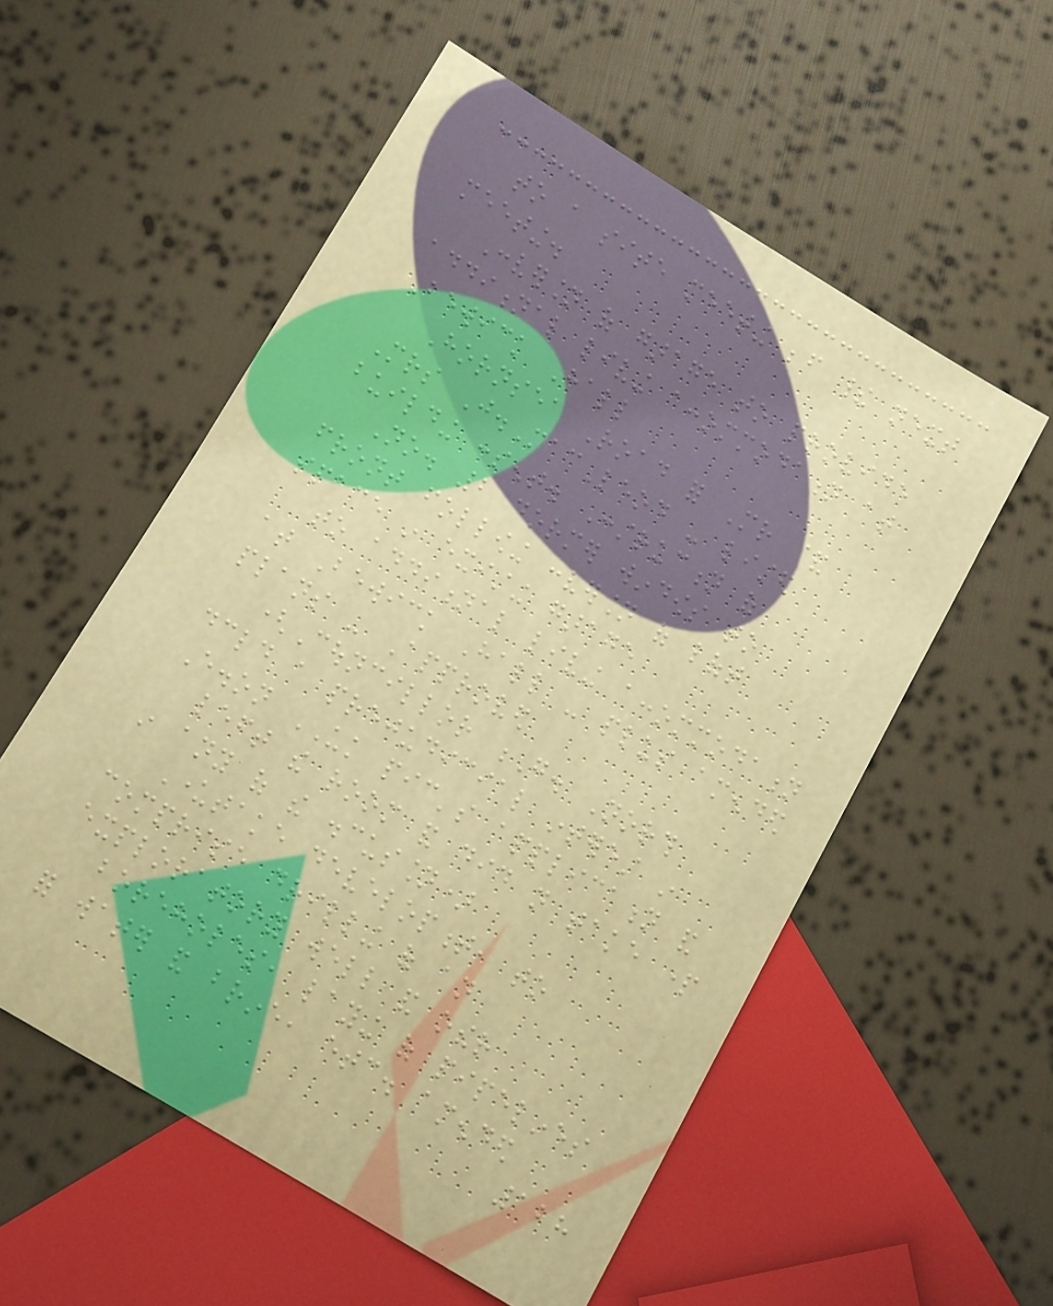to a site meeting before their next
meeting.
Conversion of garage to provide
additional living accommodation at
Bewick Hall
Hornsea Road for Mr &
Mrs J.MacLeod - listed
building consent. Construction of
No. 2 dormer windows to
front following conversion of loft
space in existing garage
to additional living accommodation
at Bewick Hall - plus amended
plans - Approved
(Councillor G. North
declared a prejudicial interest in
E.on UK pic's application and
left the room and did not take part
in any of the discussion)
Undertake development, to
comprise drilling of an
exploratory well and other
boreholes, laying of pipelines
for water and brine, etc. amended
128
